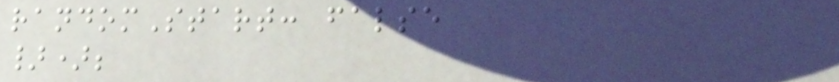randomStart: false
});
